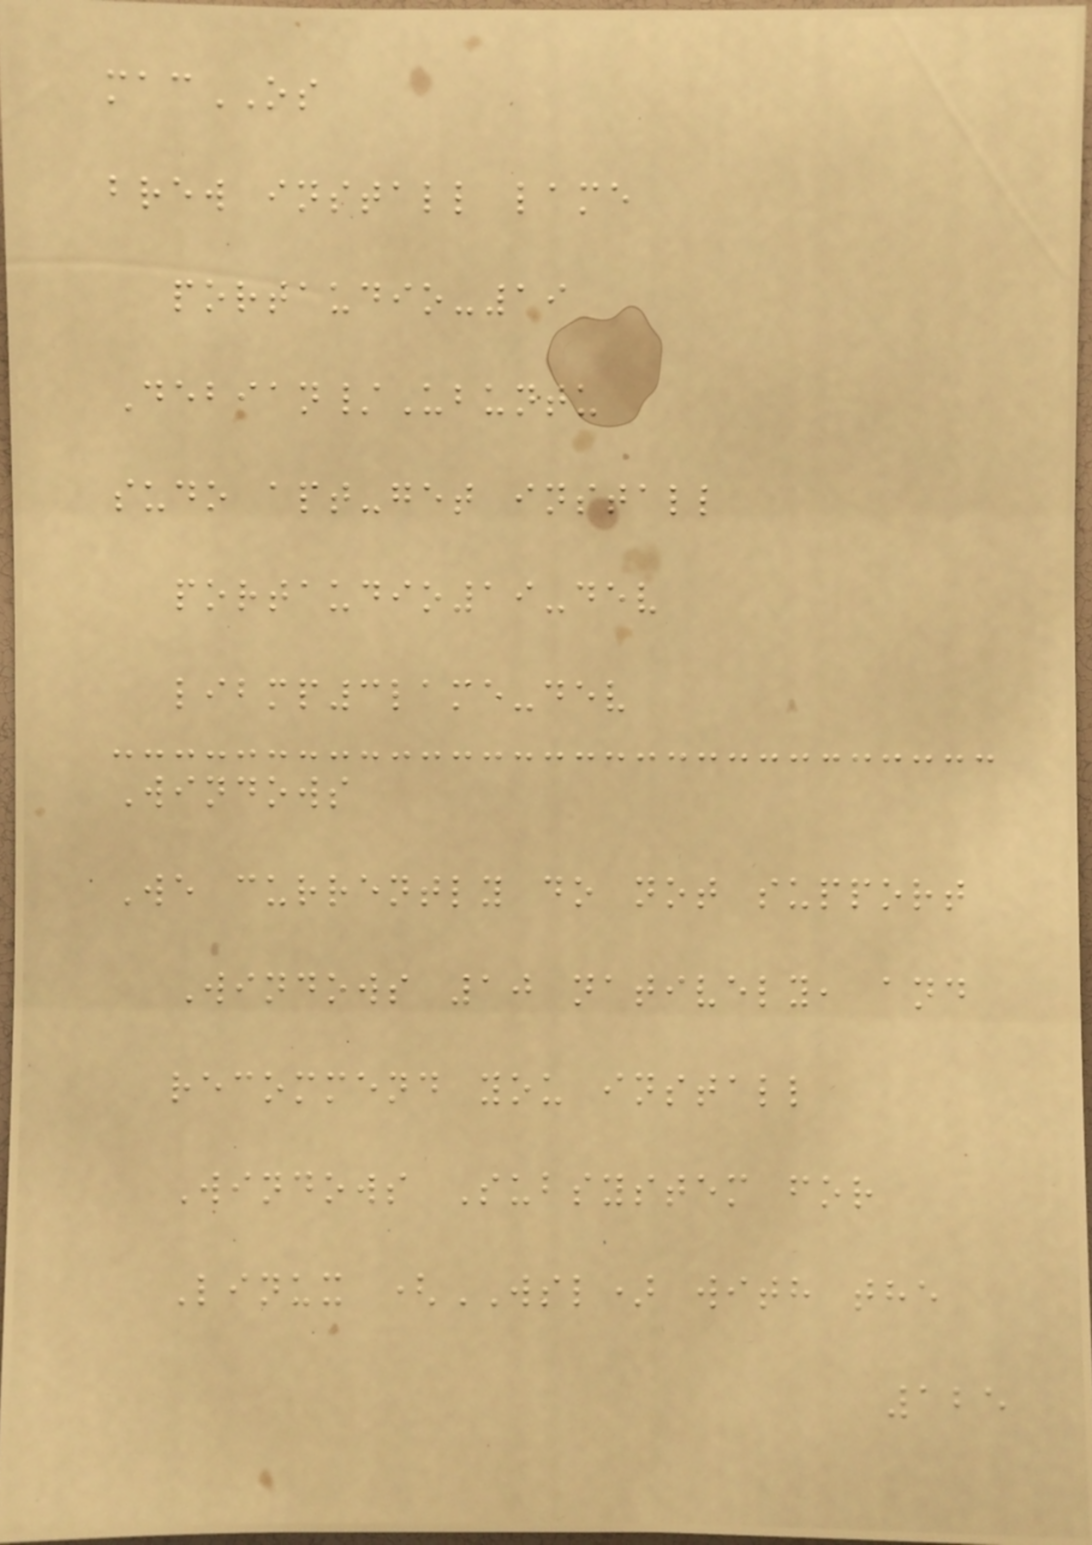macOS
brew install lame
portaudio-19
Debian/Ubuntu
sudo apt-get install
portaudio19-dev
libmp3lame-dev
Windows
We currently do not support
Windows 10 natively, and
recommend you install
Windows Subsystem for
Linux (WSL) with the
125
